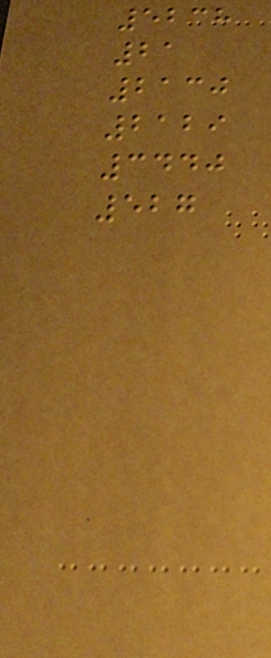5238
21
2130
2129
3440
527
